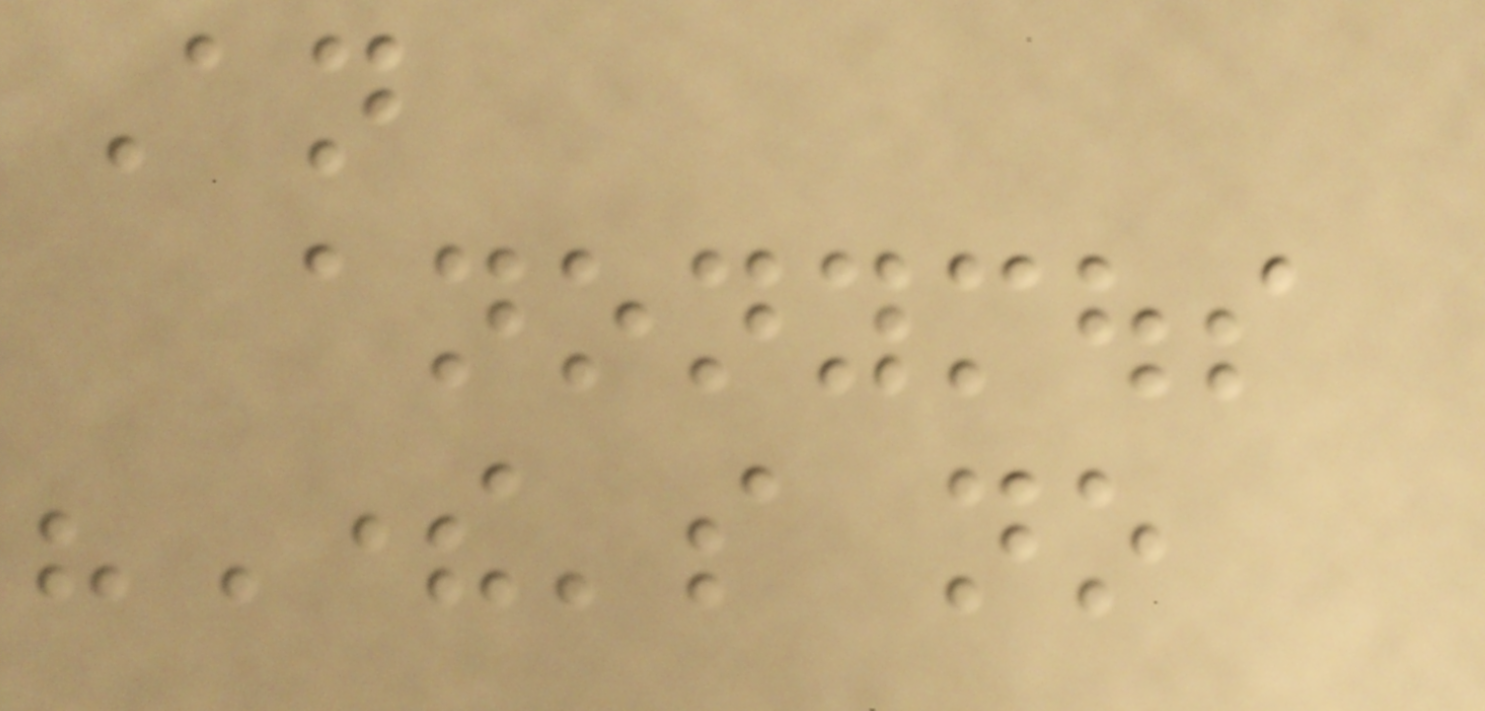An
anonymous
"There's no
